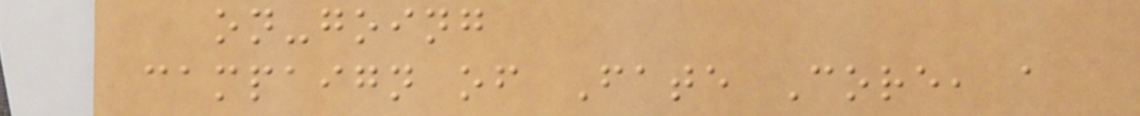on-going
campaign of Fate Core, a
